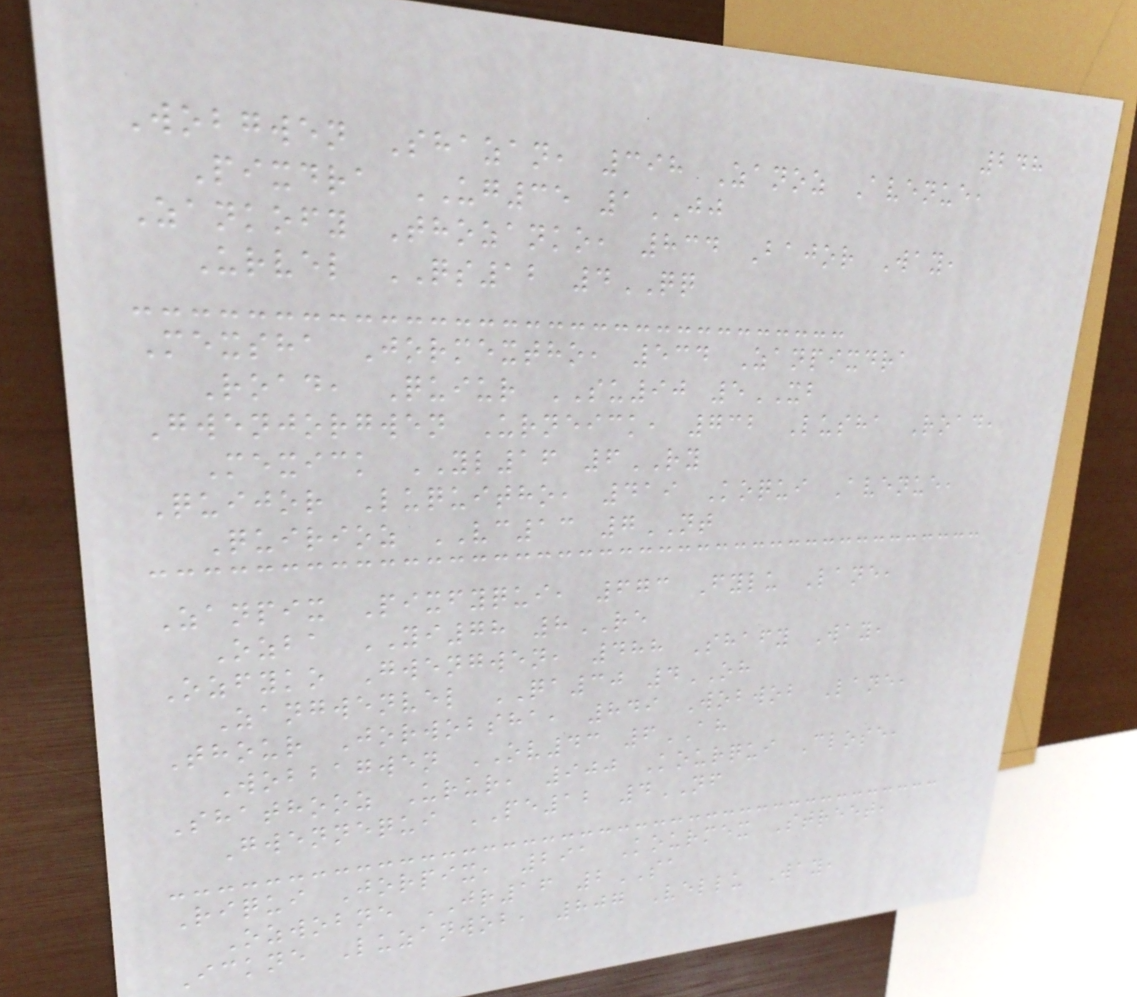248
Wobgwen Shazan, 398 Zanoz Avenue,
Pixdra UG35 1JJ
Zankofy Thozanko, 834 Bajor Way,
Urvel QS12 4QQ
Mexsha Jormextho, 534 Zanpixdra
Road, Quiur SU90 5XB
Gwenjorgwen Urneick, 732 Lusha Road,
Mexick YL16 6RY
Quijor Luquitho, 419 Koqui Avenue,
Quirioz VC13 7NT
Zanpix Pixfyqui, 673 Fylu Lane,
Ozba YI78 8RE
Ozfyko Gwengwen, 488 Shafy Way,
Zangwenvel QA30 4OH
Thour Jorwobsha, 849 Wobwob Lane,
Wobbagwen OV43 6AH
Shathooz Urur, 900 Kourqui Close,
Gwennequi PE12 4NF
Riqui Jorpix, 291 Kourmex Street,
Ozwobne JR16 2SA
Ickne Luzanwob, 807 Vellu Way,
